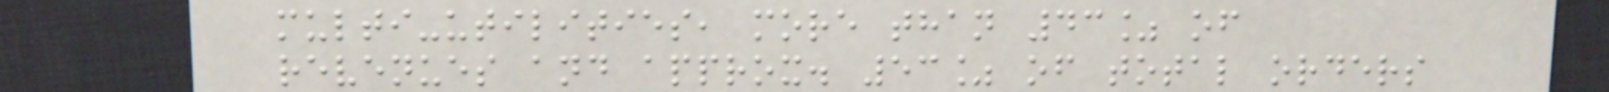multi-utilities, more than 43% of
revenues and approx. 53% of total orders
